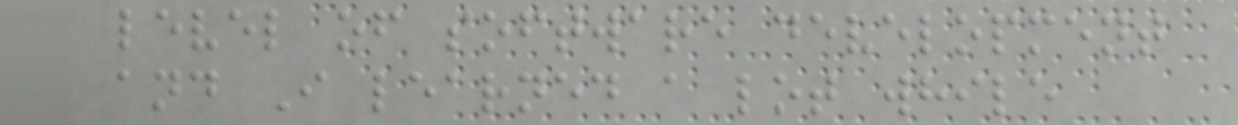level of software development
and I learned a lot while
